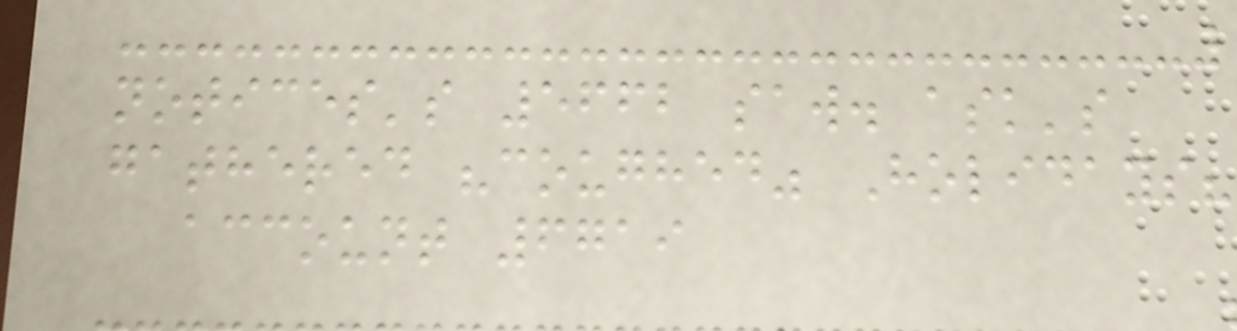notices's 5662 saw. ask's
gathered "coughed" Holidays?
account 6719
